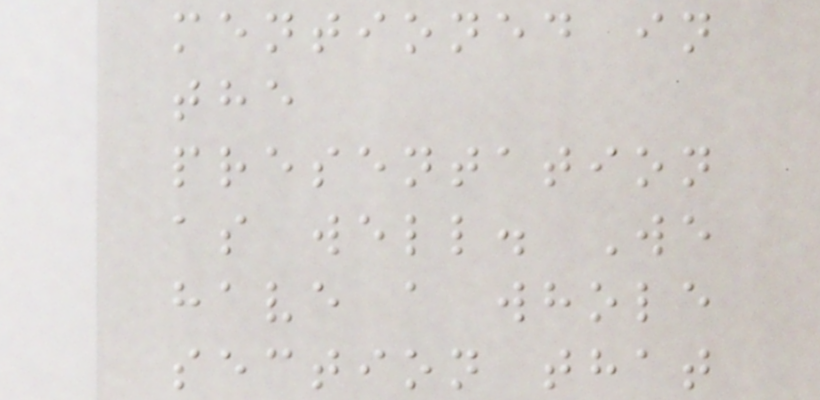mentioned in
the
presentation
as well. We
have a whole
section that
